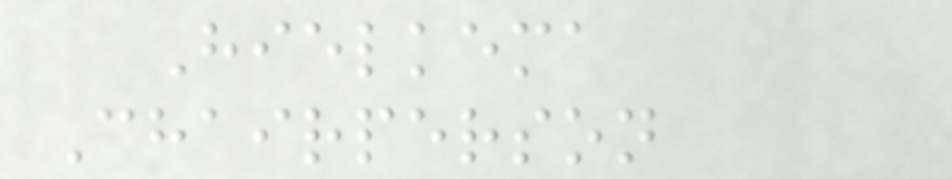Hielkema
Chairperson
